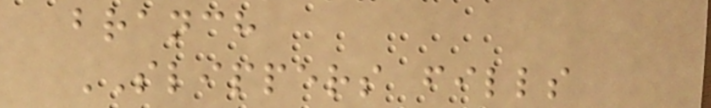branch
SLIPPERS fills
